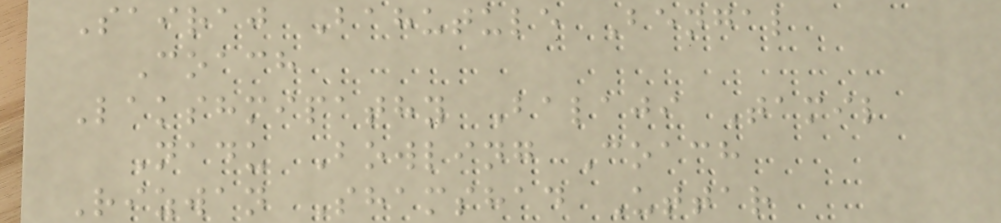Sairaj Bahutule Bengal
Coach
Lakshmipathy Balaji Tamil
Nadu Bowling Coach
Rizwan Shamshad Uttar
